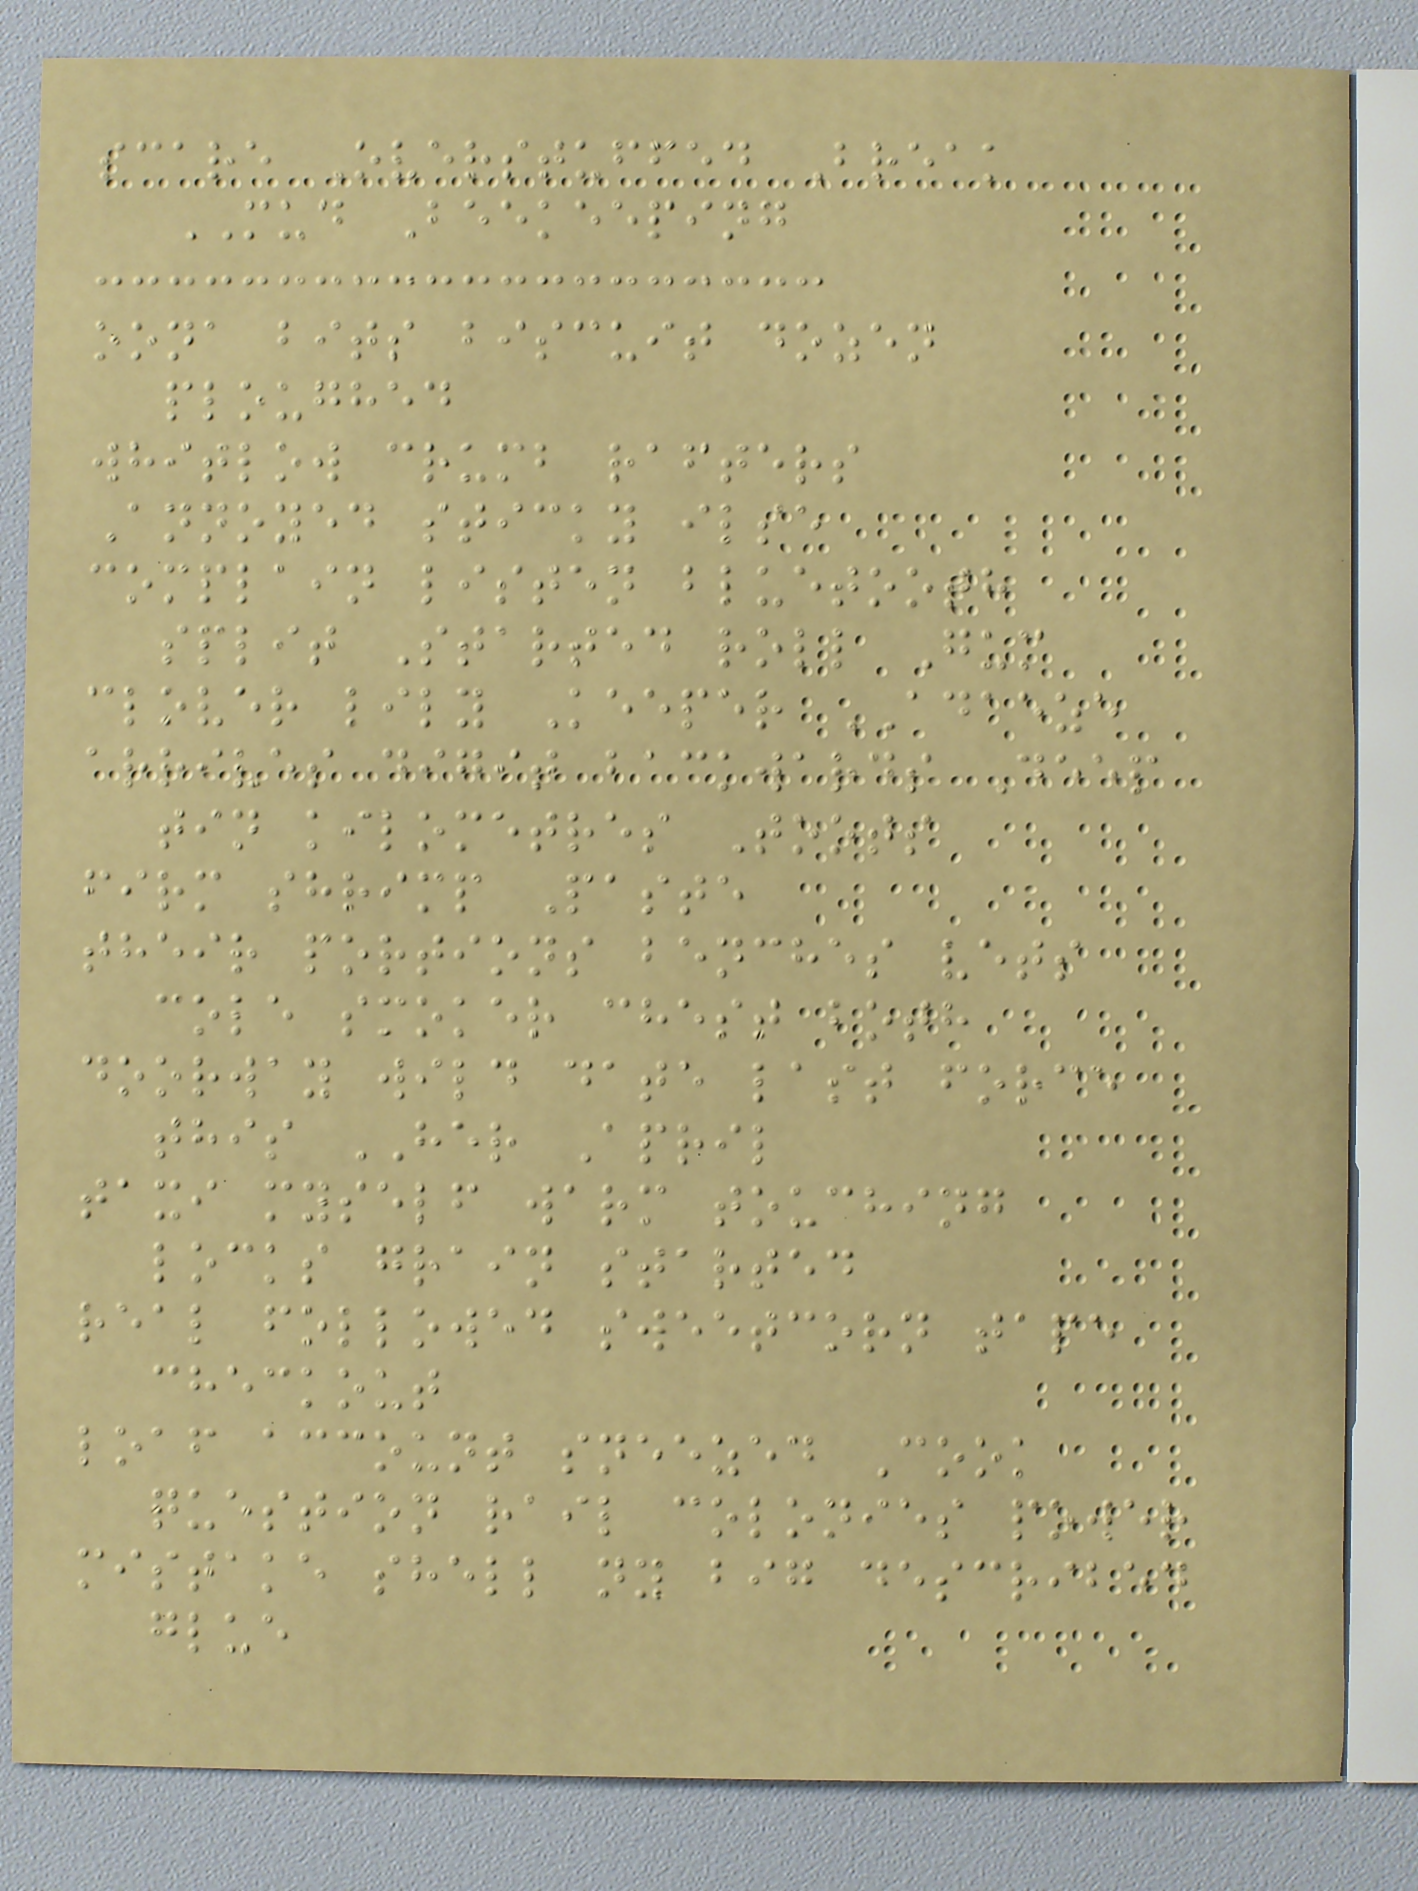scare Overstuffed Break
MUD Beekeeping
oona bits biscuit dozen
ploughed
whitlow crumb rafters
Annoyed sticky ilse
complain listen bluetooth
split Started roll Gum
clover lily Keeper ADAEZE
arrives digit backwards Deep
tin kilometres Toots
firm shrimp Paste
their portions benches vets
cole smoker chest both
doorway wild date last force
this HER April
taxi myself warm touching
locks grain started
real followed sweetcorn tape
checkout
loaf account sneezed Cook
question rail colonies power
mistake shell ny big described
glue
